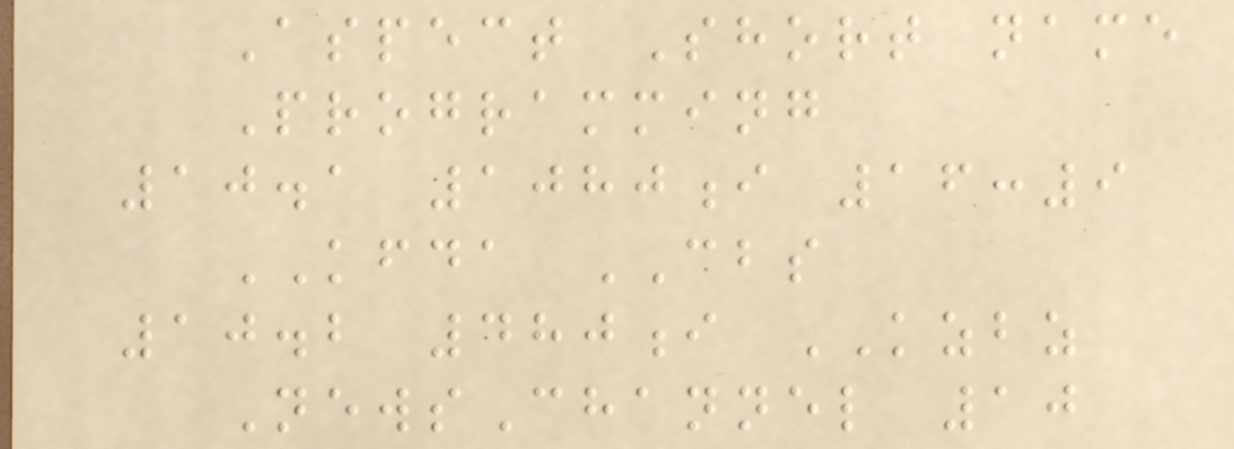Aspect Short name
Programming
10.1 1080i 16:9
KFDA CBS
10.2 480i KZBZ
NewsChannel 10
